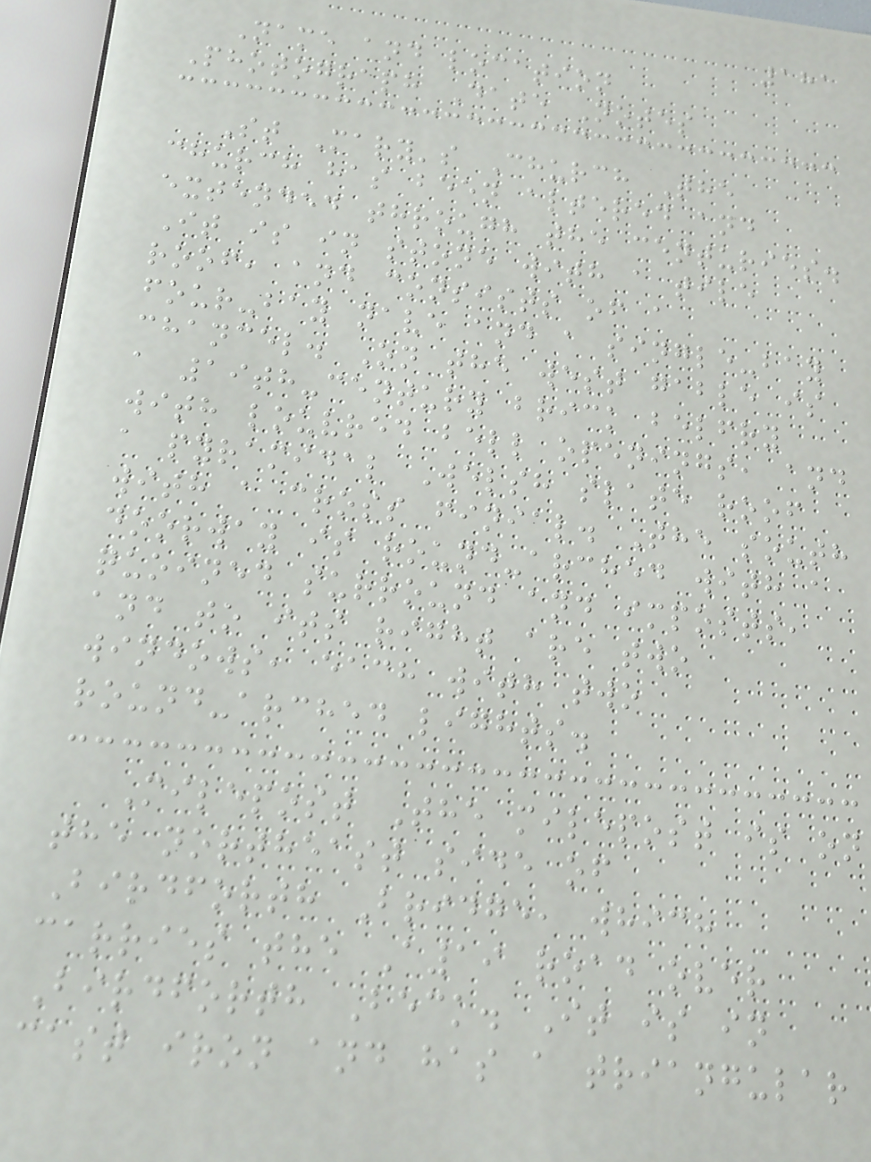181
Name and location
Photograph Date Notes
St Mary's Church The
church has been altered and
extended through the centuries.
It is in stone with a tile
roof, and consists of a
four-bay nave and a single-bay
chancel. On the west gable is
a 19th-century brick belfry
with louvred bell openings, and
a pyramidal Welsh slate roof
with a cross finial. The south
doorway is round-arched with a
quoined surround and imposts,
and to its right are two
windows, each with two
round-arched lights.
Milepost The milepost is on
the northeast side of
Birdforth Bridge, which
carries the A19 road over
Birdforth Beck. It is in
cast iron and has a triangular
